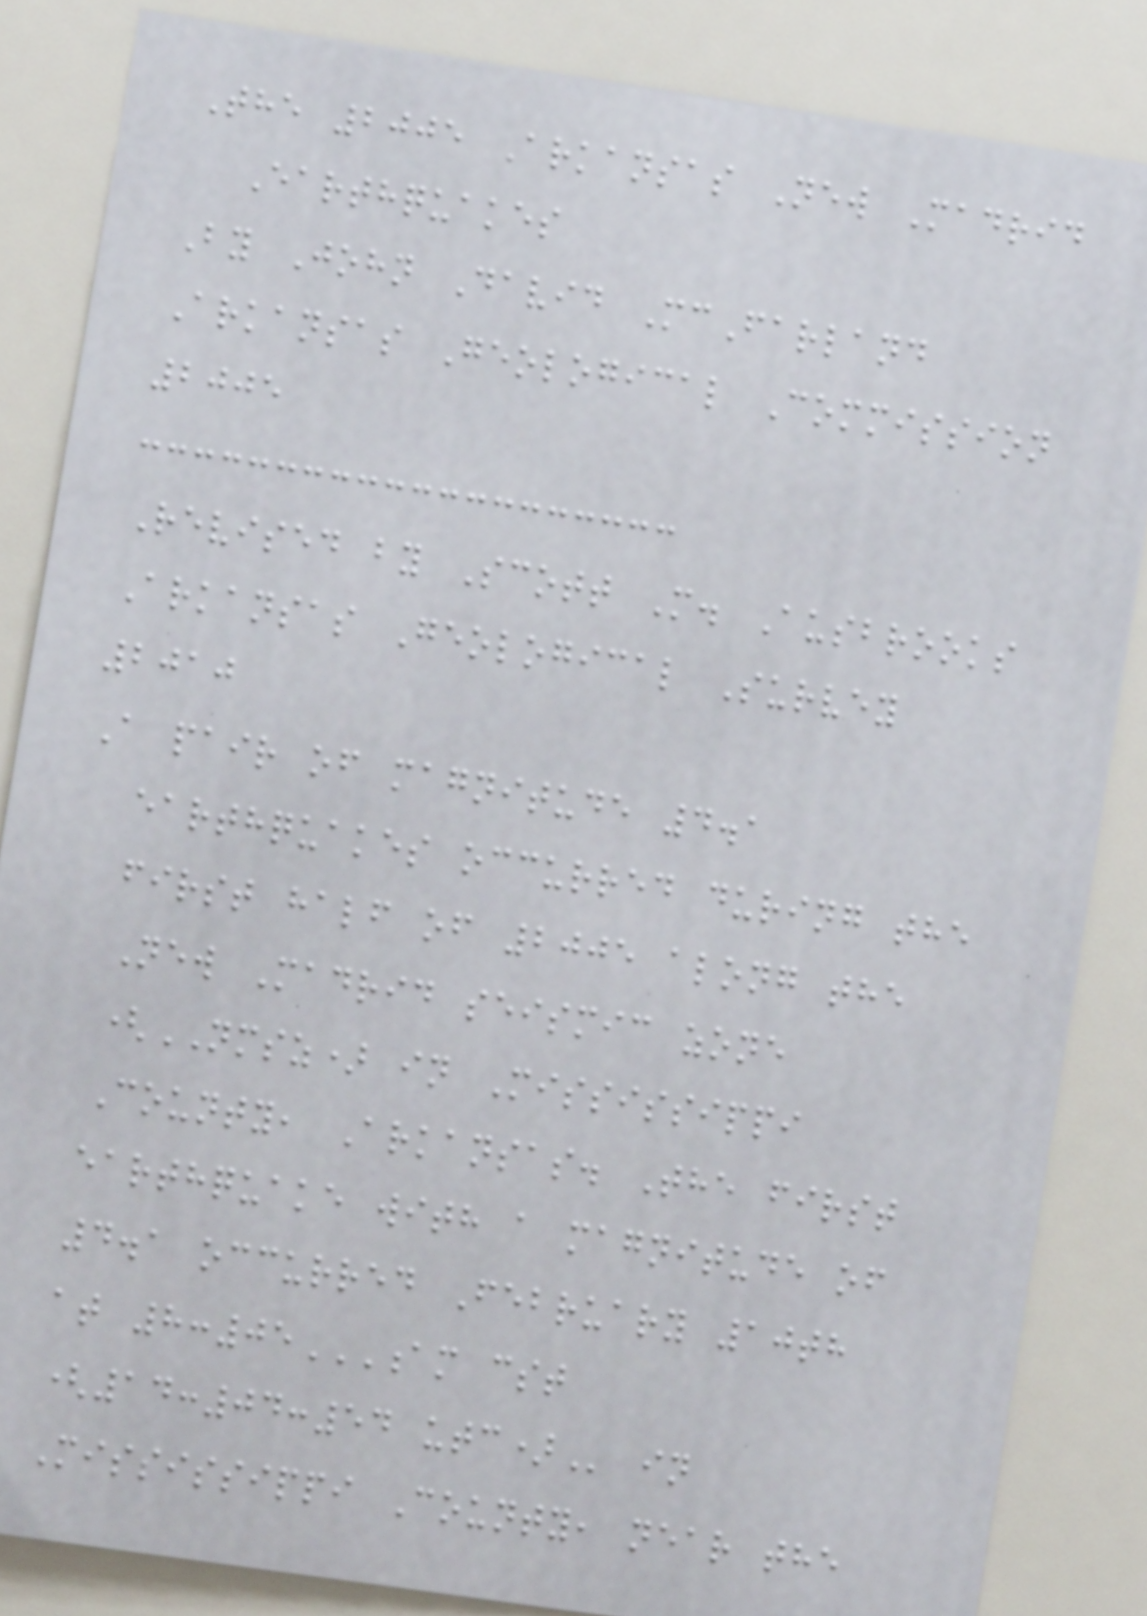The 2005 Arkansas New Madrid
Earthquakes
By John David McFarland
Arkansas Geological Commission
2005
Revised by Scott M. Ausbrooks
Arkansas Geological Survey
2010
A pair of magnitude 4.1
earthquakes occurred during the
first half of 2005 along the
New Madrid seismic zone
(NMSZ) in Mississippi
County, Arkansas. The first
earthquake with a magnitude of
4.1 occurred February 10th
at 8:05AM CST
(14:04:54 UTC) in
Mississippi County, near the
